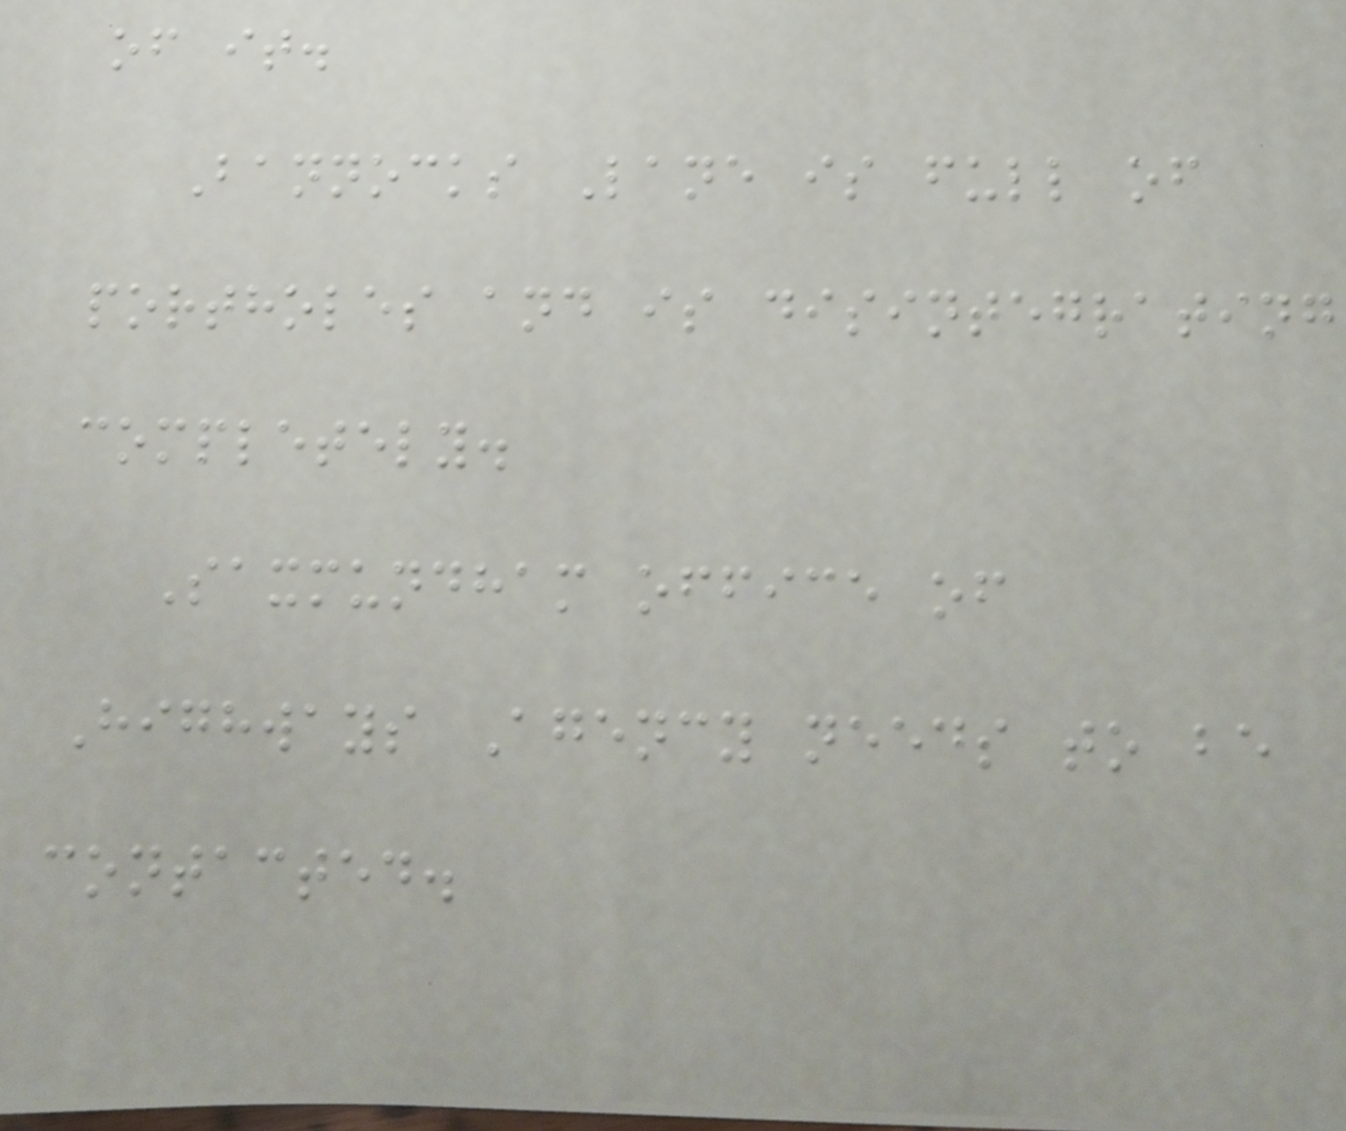of it.
Bannocks Lane is full of
portholes and is disintegrating
completely.
Saxmundham office of
Highways Agency needs to be
contacted.
